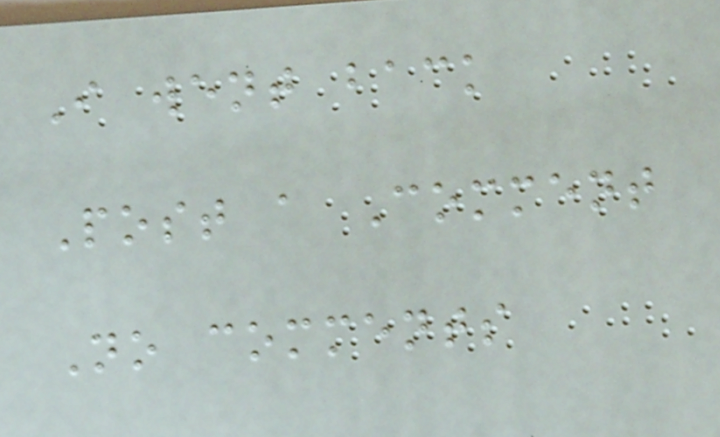I went back
Post a Comment
No comments
